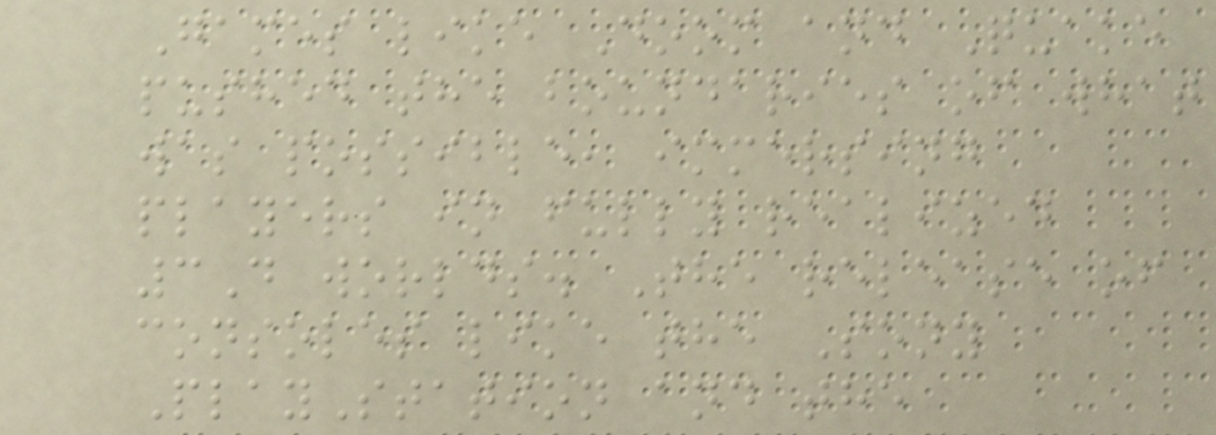Games like Doom and Quake
pushed the boundaries of what
was possible, immersing
players in fully realized
3D worlds. The release of
consoles like the Sony
PlayStation and the
